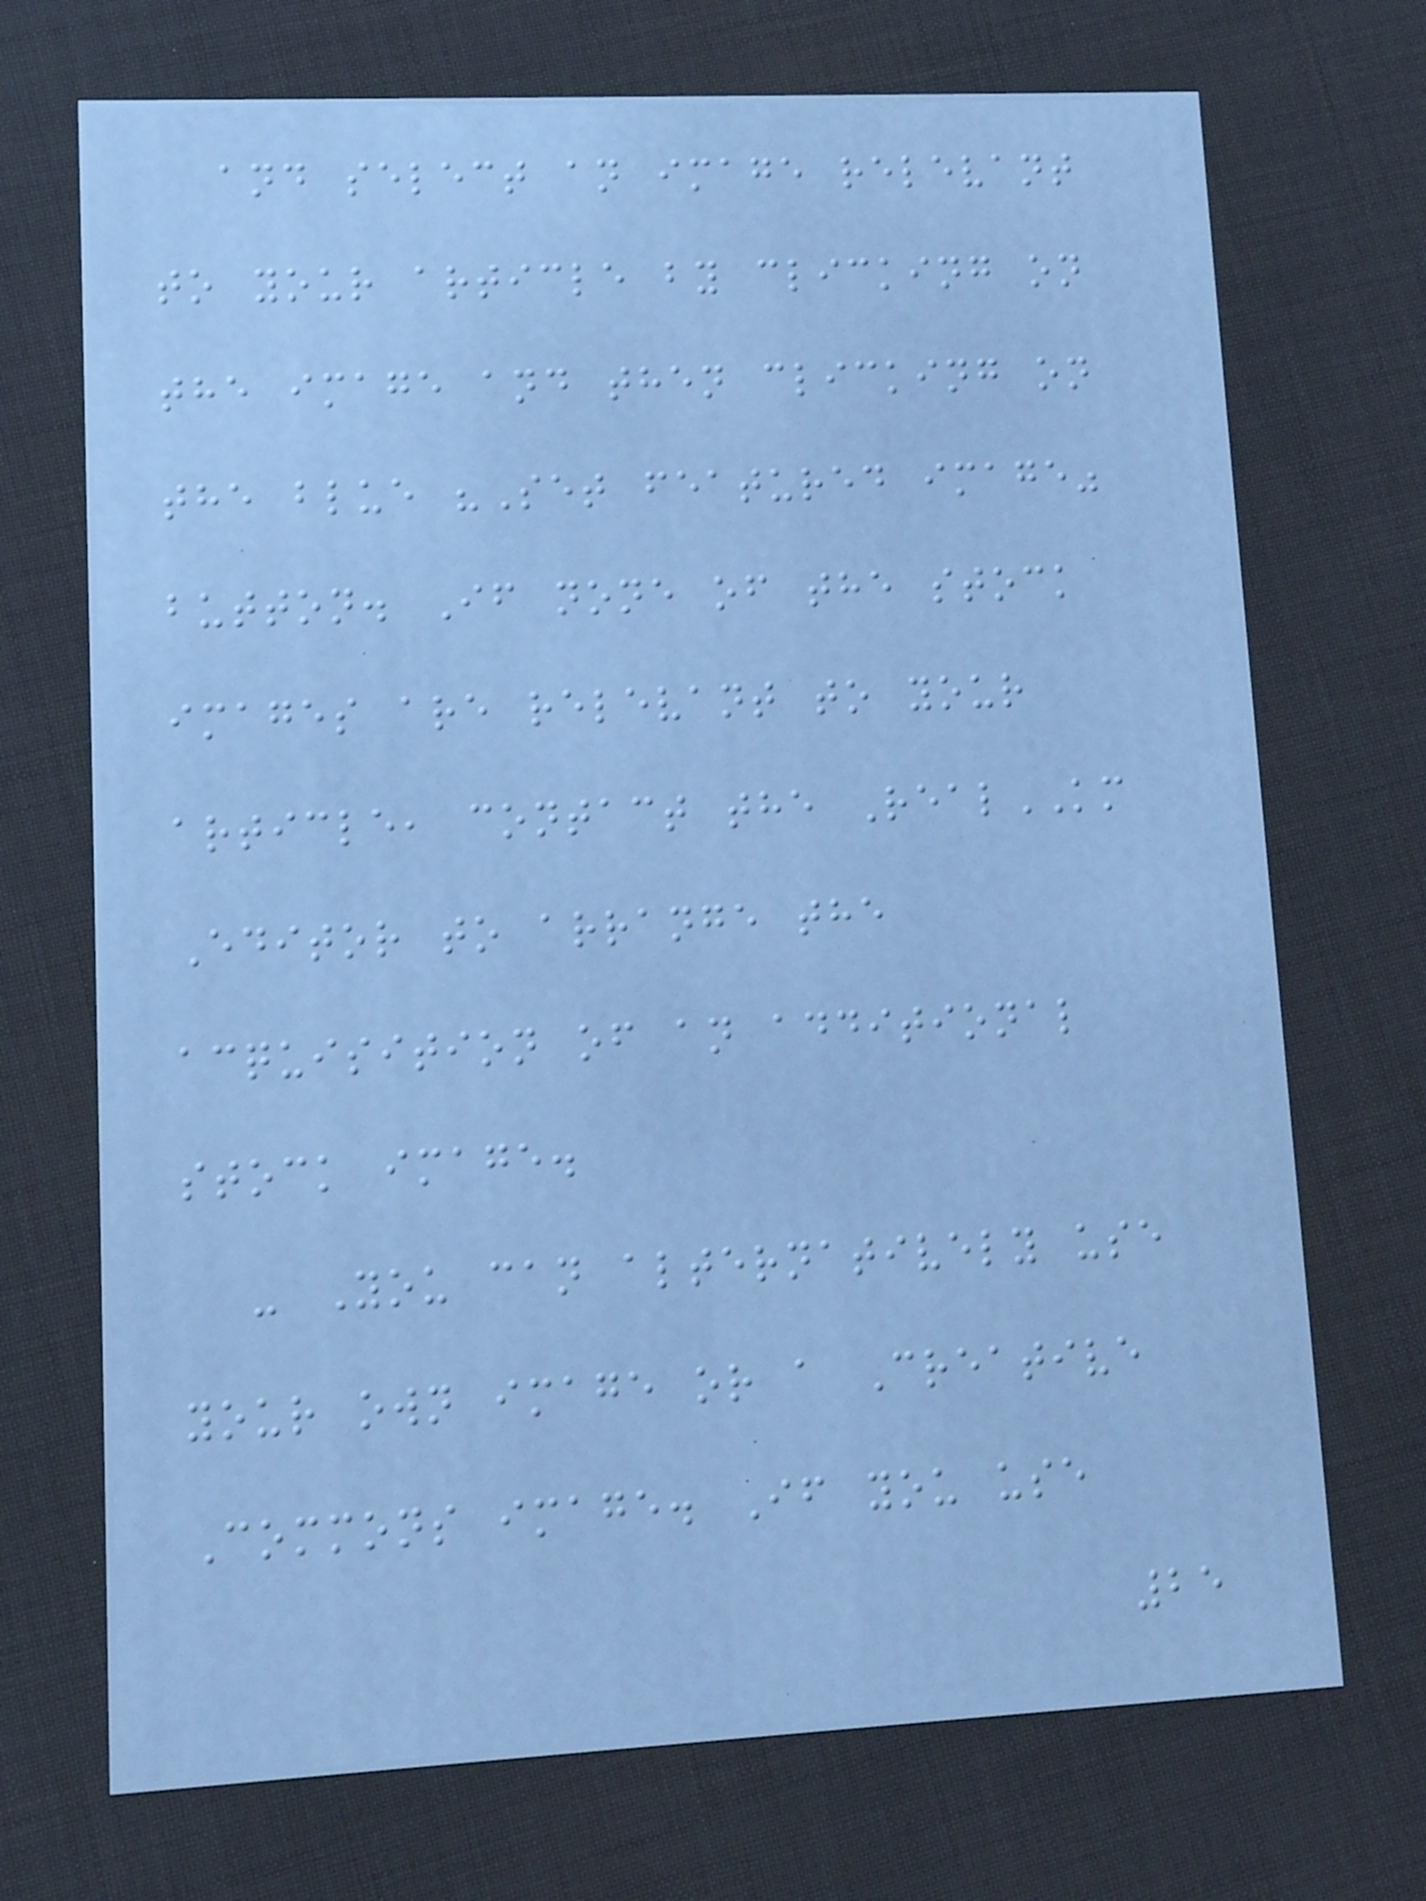and select an image relevant
to your article by clicking on
the image and then clicking on
the blue "Set featured image"
button. If none of the stock
images are relevant to your
article, contact the RealKM
Editor to arrange the
acquisition of an additional
stock image.
- You can alternatively use
your own image or a Creative
Commons image. If you use
25
